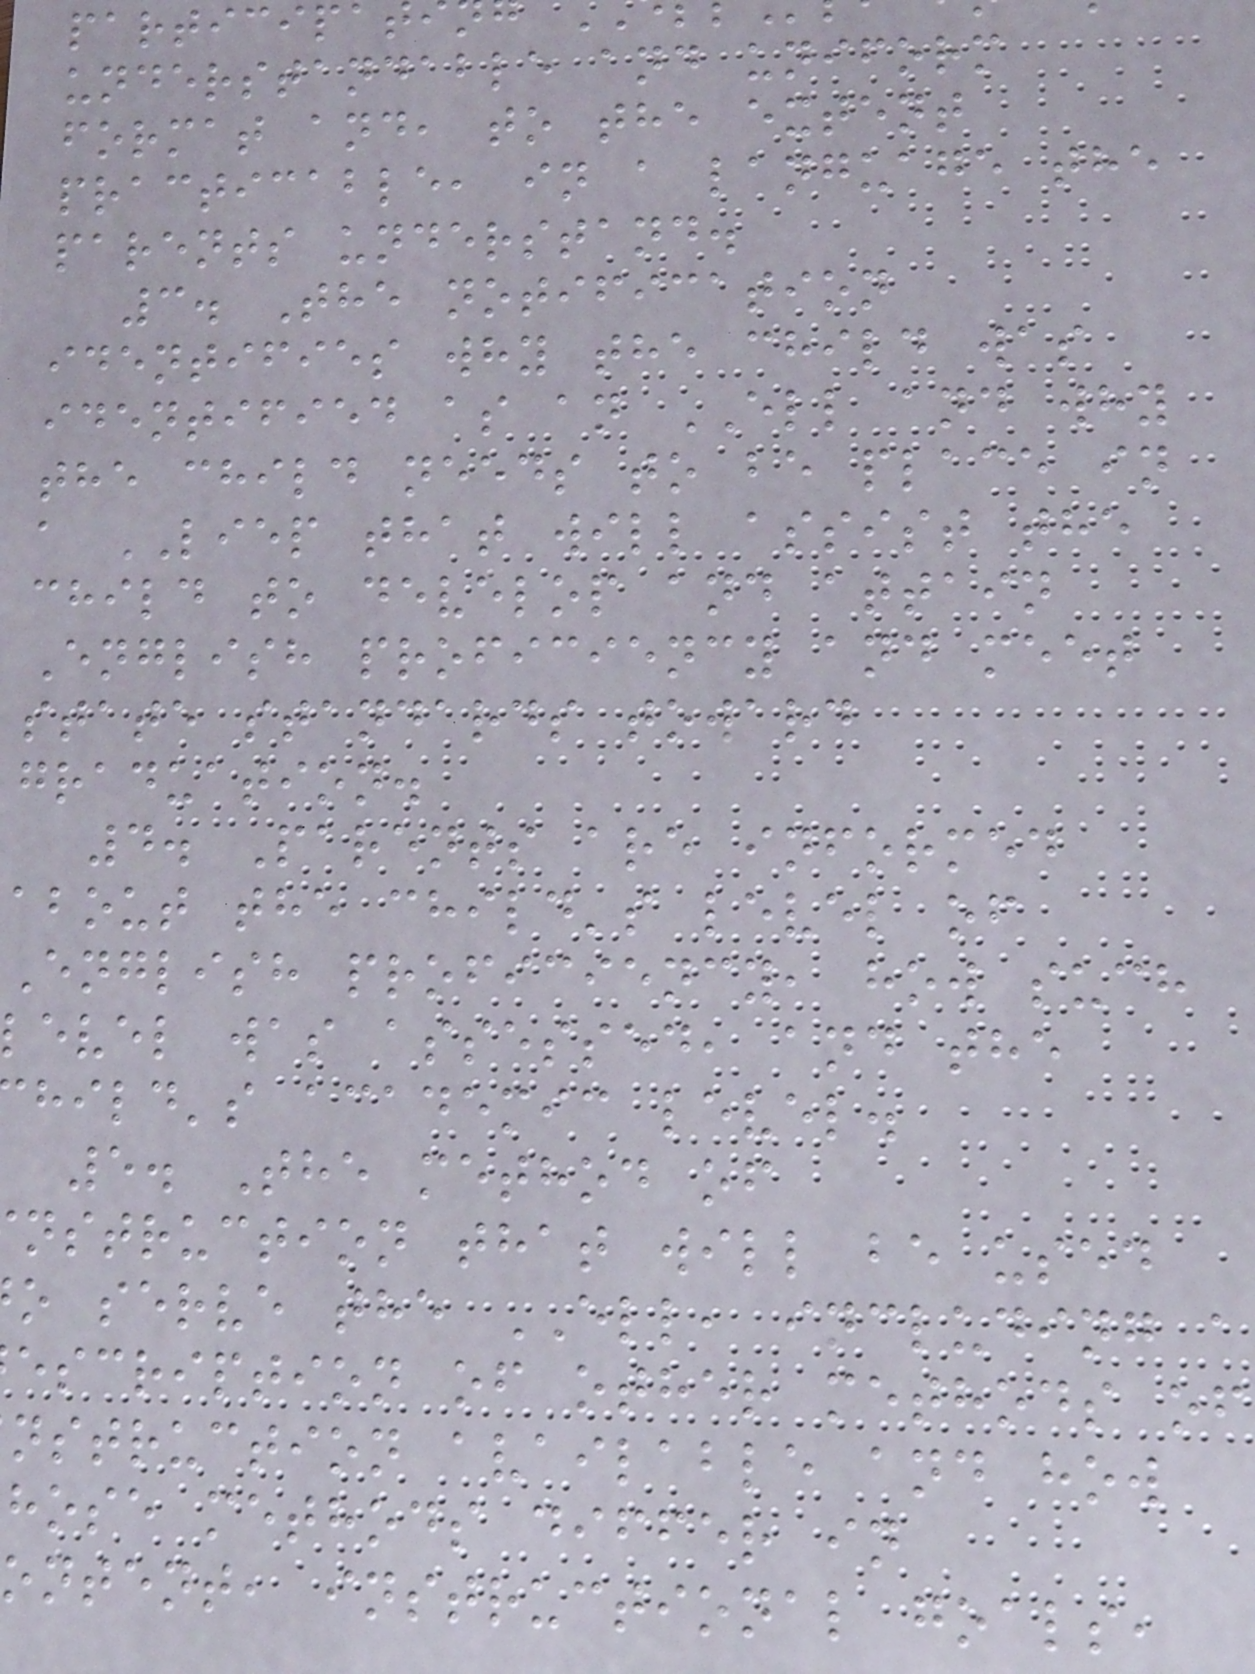participa
understandable and uniform
format and, to the extent
practicable, in a language the
parents understand.
3. The notification
identifies why the child was
identified as an ELL and why
the child needs to be place in
a LIEP that will assist the
child to develop and attain
English proficiency and meet
state standards toward
graduation.
4. Parents are informed
about the child's level of
English proficiency, how such
evel was assessed, and the
hild's academic level.
5. The method of
nstruction that will be used
o serve the ELL, including a
escription of other methods of
nstruction available and how
hose methods differ in
ontent, instructional goals,
